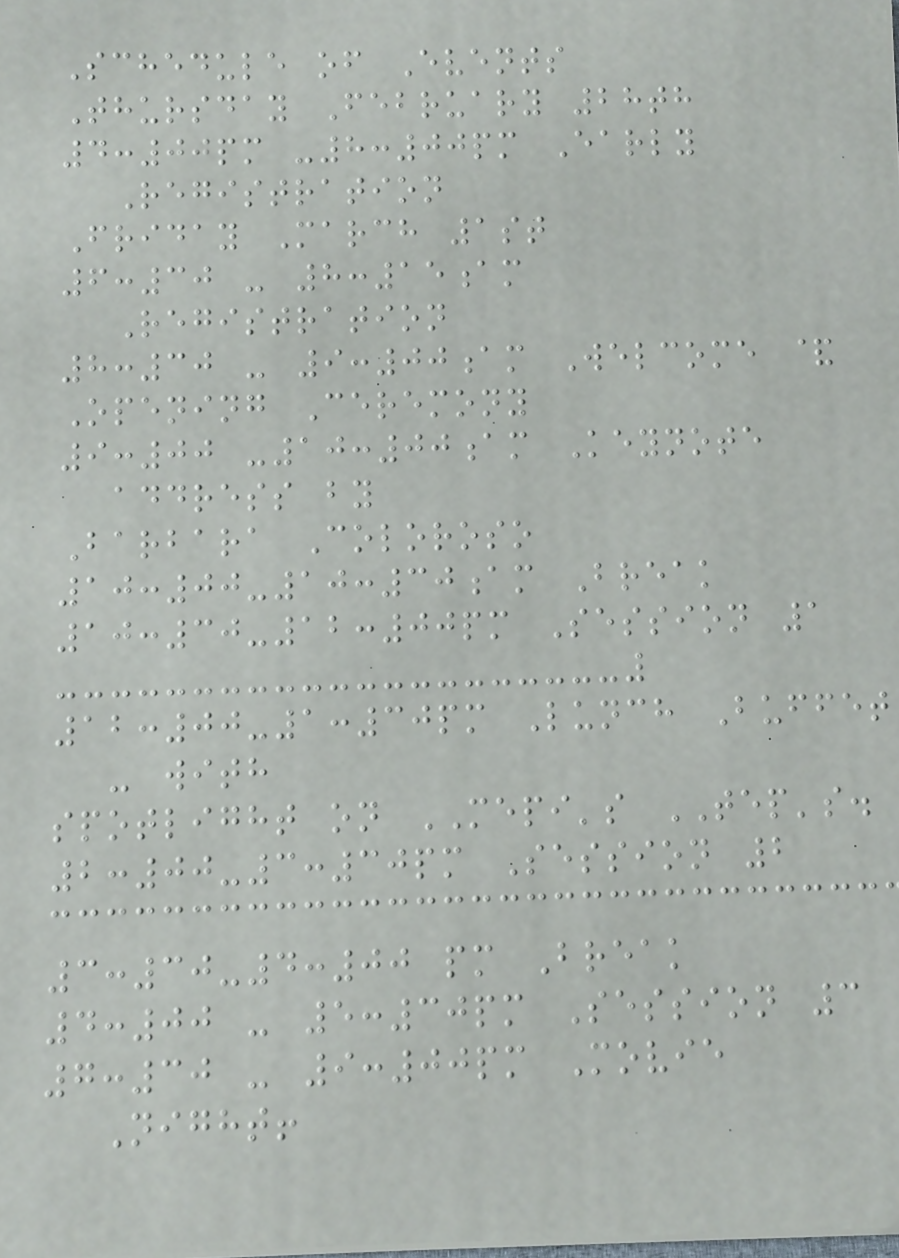Schedule of Events
Thursday February 28th
4:00pm -8:00pm Early
Registration
Friday March 1st
6:30 - 8:15am
Registration
8:30 - 9:00am Welcome &
Opening Ceremony
9:00 -10:00am Keynote
address by
Barbara Coloroso
10:00-10:30am Break
10:30-12:00pm Session 1
12:00-1:30pm Lunch Buffet
- with
spotlight on MEPI's TEP's.
2:00-3:30pm Session 2
3:30-4:00 pm Break
4:00 - 5:30pm Session 3
7:30 - 9:00pm Movie
Night!
